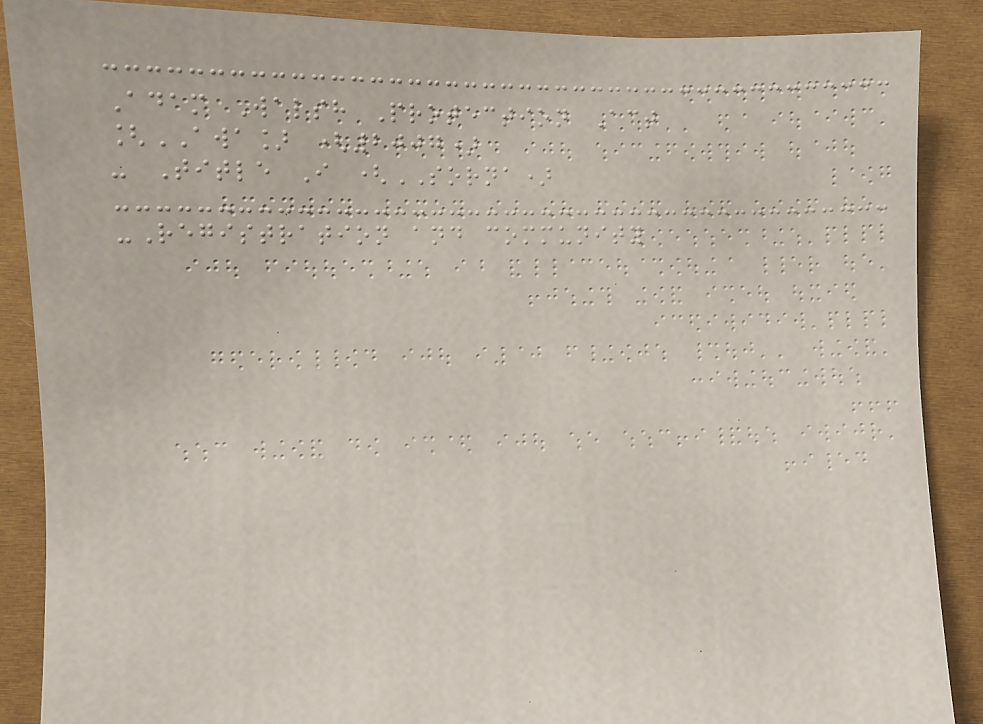Adam Walsh Protection Act
[AWA] (2007)
- Title I (SORNA)
-Registration and community
